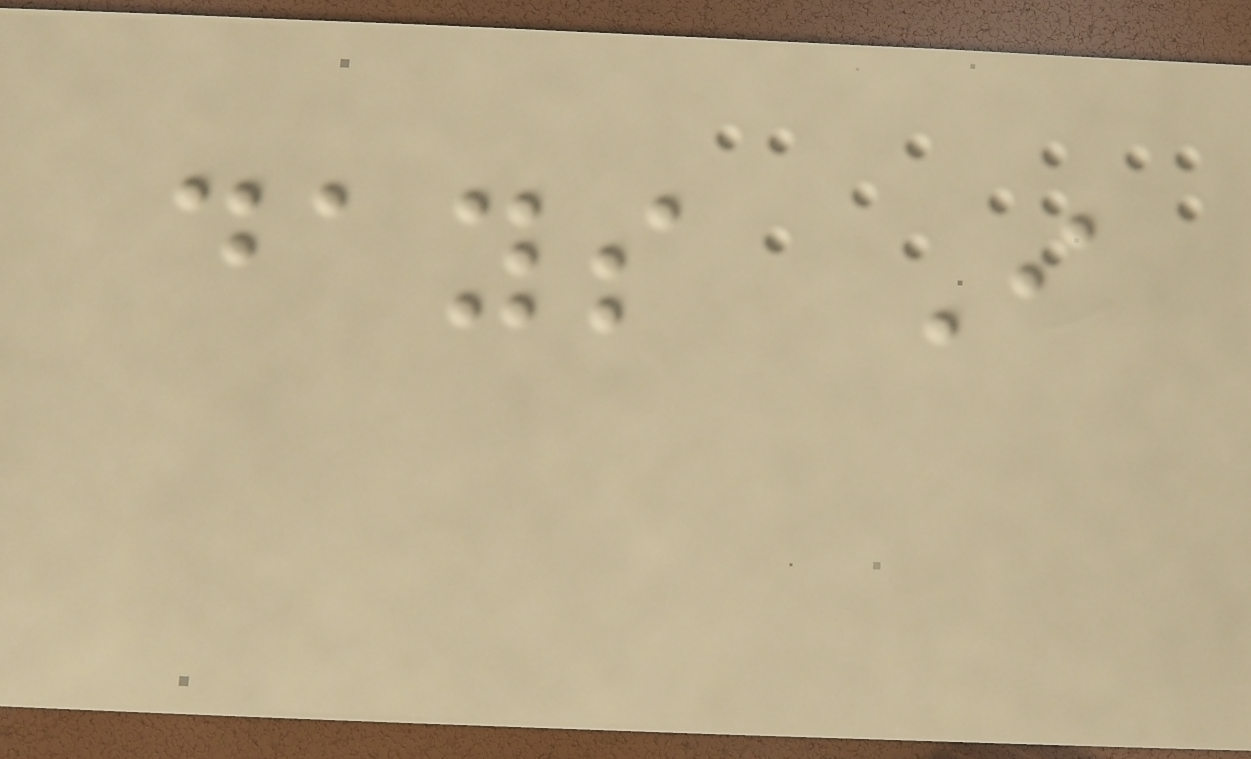days I
